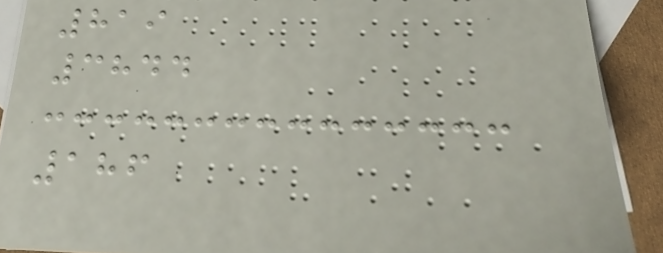819
3844
186
